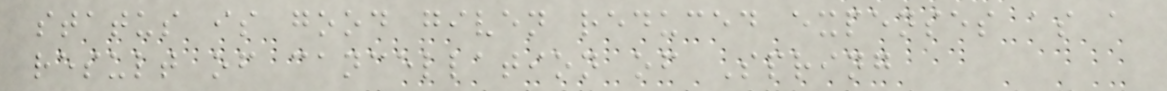status is good given reduced expenses as a
result of cancellation of Spring
